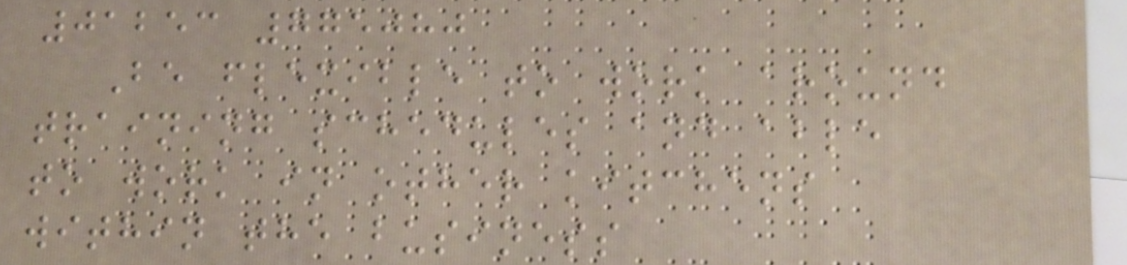01253 775080
Be flexible to work around
training schedules and able
to work in other kitchens
within the business
